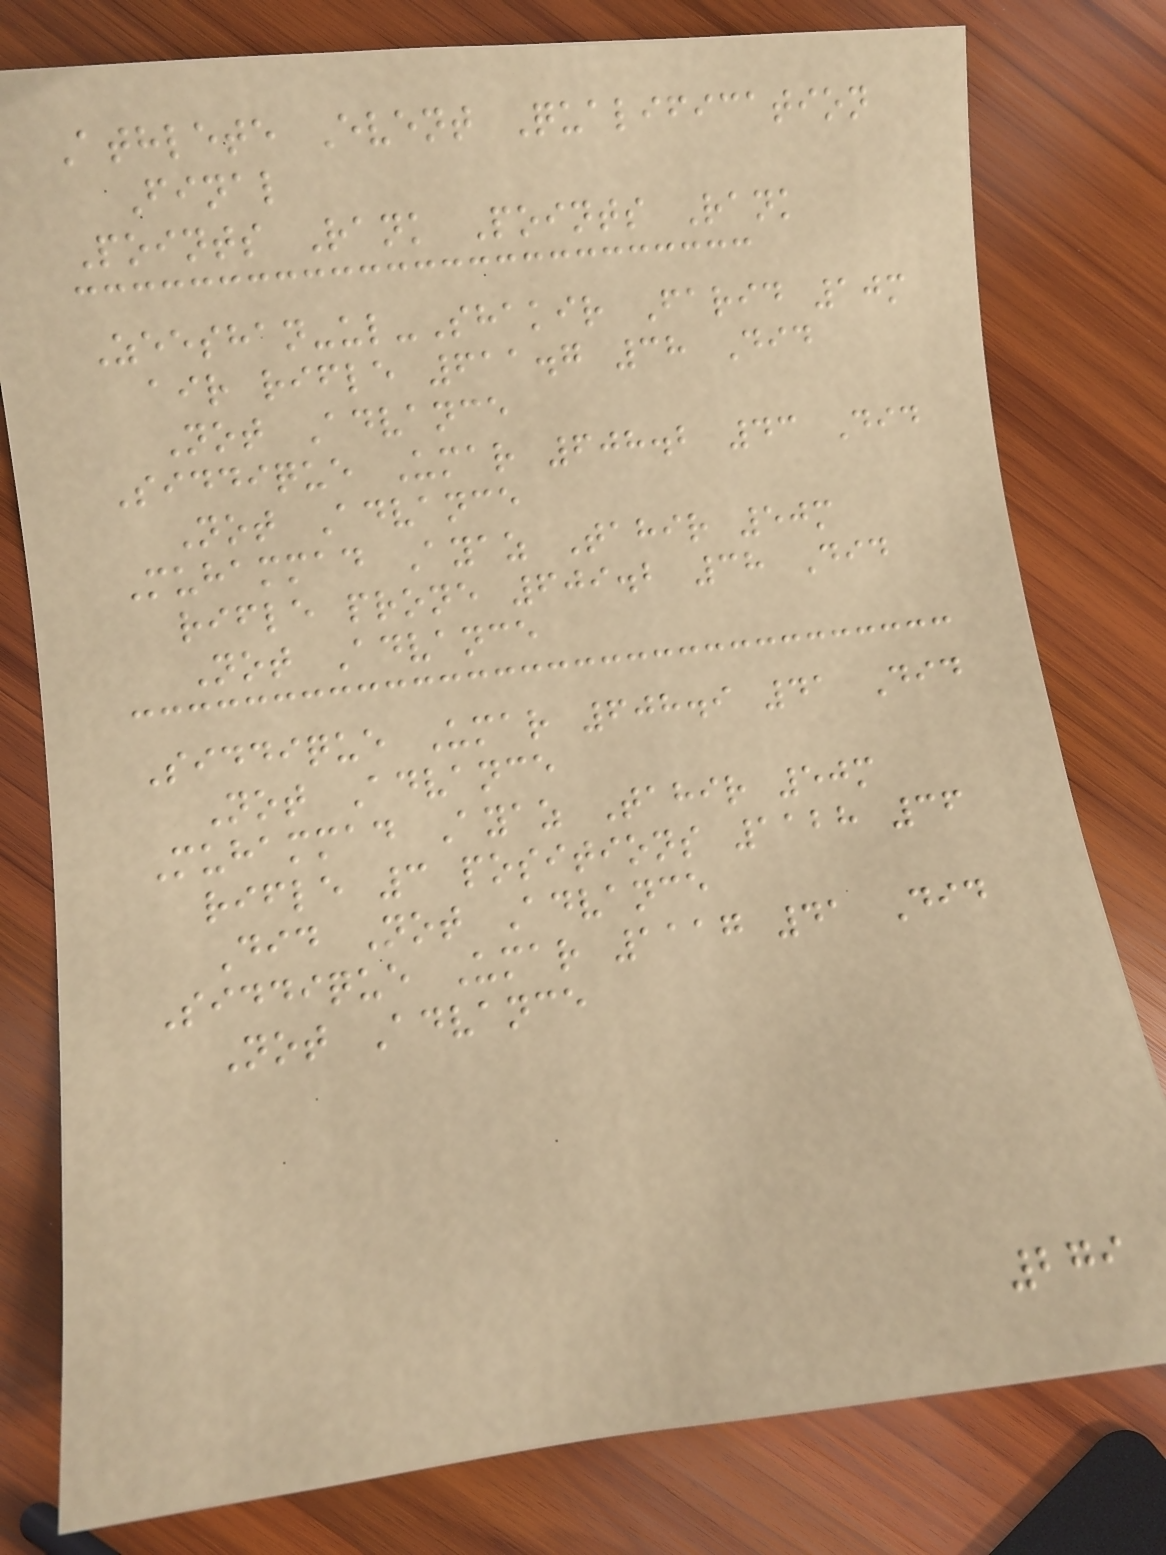Athlete Event Qualification
Final
Points Rank Points Rank
Zeeshan-ul-Shakir Farid 10m
air rifle 611.7 38 Did
Not Advance
Siddique Umar 608.2 43 Did
Not Advance
Muhammad Ayaz Tahir 50m
rifle prone 609.2 38 Did
Not Advance
Siddique Umar 608.9 41 Did
Not Advance
Muhammad Ayaz Tahir 50m
rifle 3 positions 1128 36
Did Not Advance
Siddique Umar 1117 41 Did
Not Advance
279
